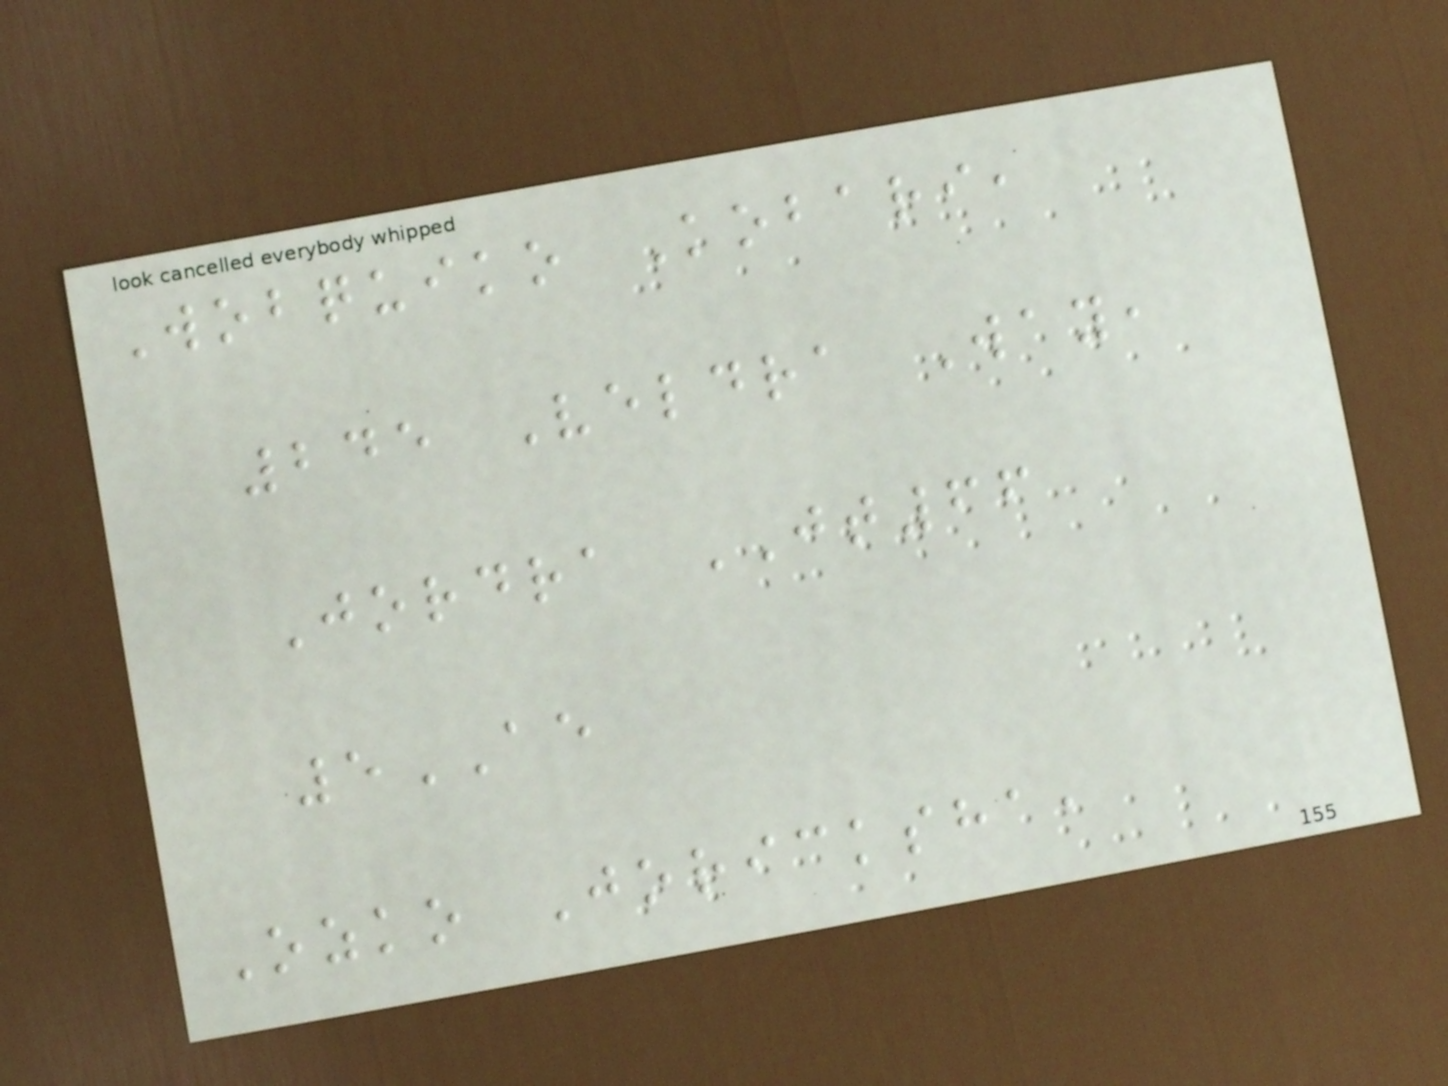Wobquiko Kobari,
245 Veldra Way,
Jordra JT66
5AE
Ozko Joricksha,
